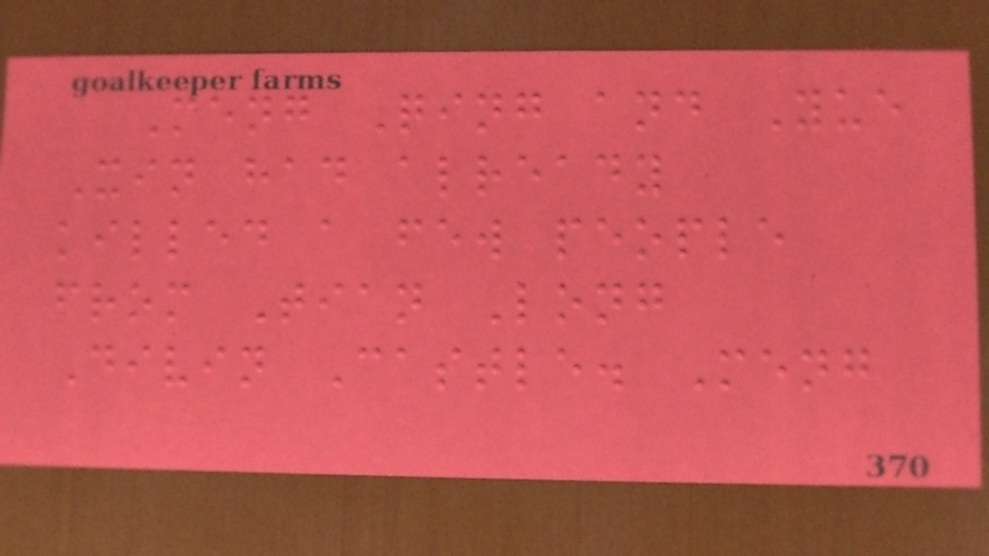Meng Qing and Yue
Xin had already
killed a few people
from Tian Long
Divin Castle. Meng
